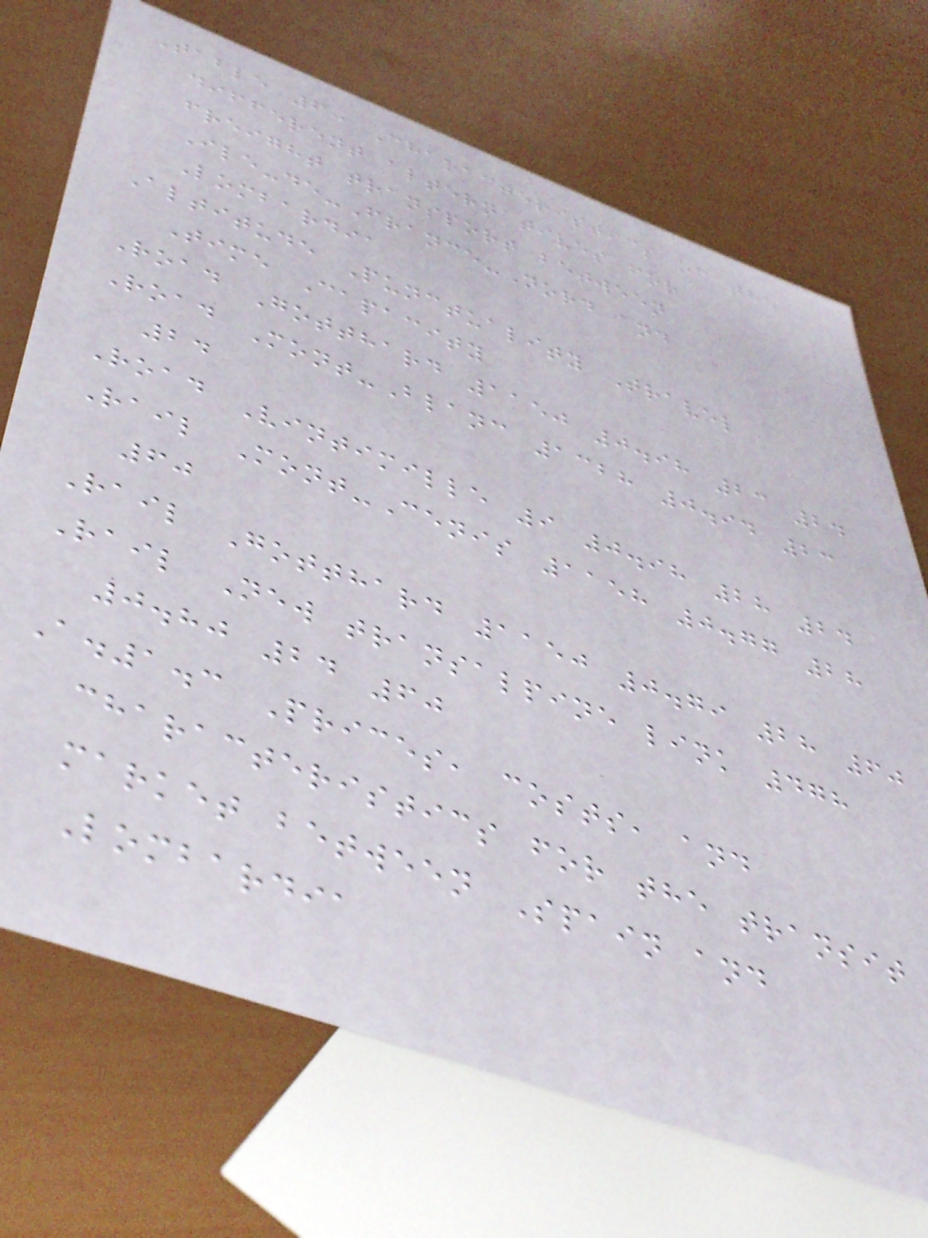Table 6: Characteristics of the
different alternatives for
freight transport between
Ile-de-France-Nord and
Lombardia
Altitude Punctuality Travel
Time Capacity
Road Gotthard 1150 0.98 23 24
Road Mont-Blanc 1328 0.94 23
24
Road Vintimille 9 0.98 28 24
Rail Mont-Cenis 1158 0.77 28
60
Rail Gotthard 1150 0.79 28 60
Rail New transalpine link 478
0.80 24 60
A.1.3 Prices, costs, and
characteristics for the transit
market between Spain and
Lombardia
